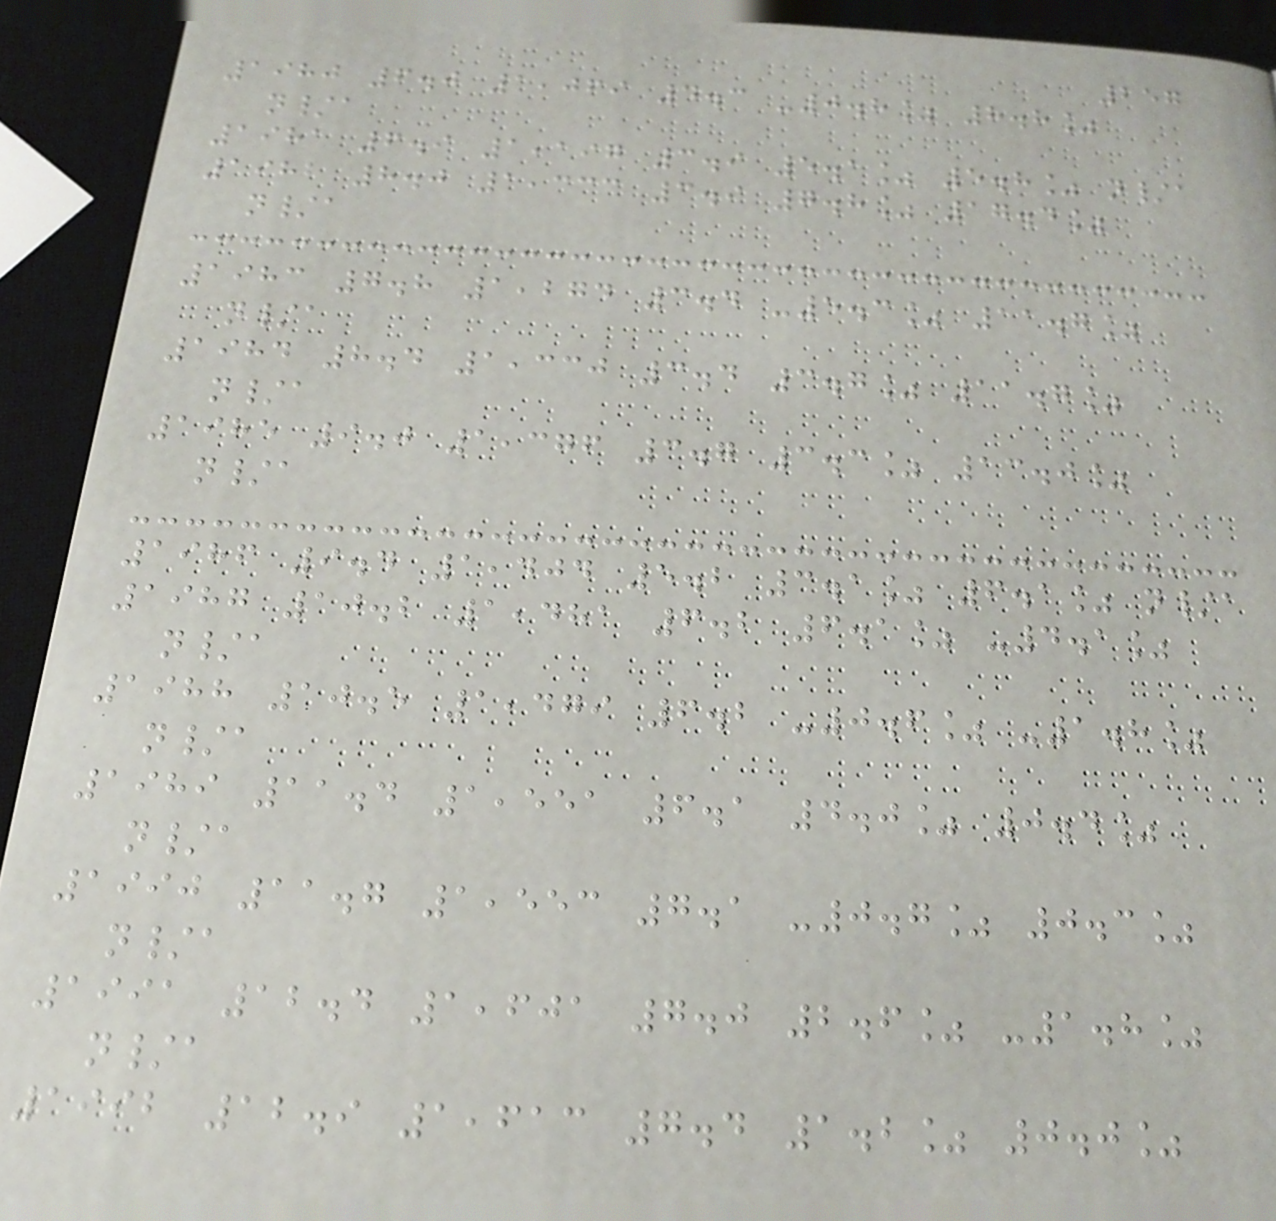257
1980 6.0 1,069 4.3 -0.8% 8.8%
n/a
1981 6.9 1,197 3.9 5.1% 5.8% n/a
1982 8.0 1,333 3.9 7.8% 17.4%
n/a
1983 7.8 1,274 3.4 -5.3% 11.7%
n/a
1984 8.4 1,330 3.4 3.7% 11.7%
n/a
1985 9.0 1,376 3.7 3.3% 13.0%
n/a
1986 9.4 1,404 5.2 3.1% 6.1% n/a
1987 10.2 1,481 6.2 6.1% -4.1%
n/a
1988 10.5 1,479 6.2 -0.6% -1.8%
n/a
1989 11.4 1,551 6.1 4.0% 0.4%
n/a
1990 11.7 1,553 7.1 -0.7% 0.3%
n/a
1991 12.4 1,601 7.0 2.6% -1.8%
n/a
1992 12.9 1,613 7.4 1.2% 0.0%
